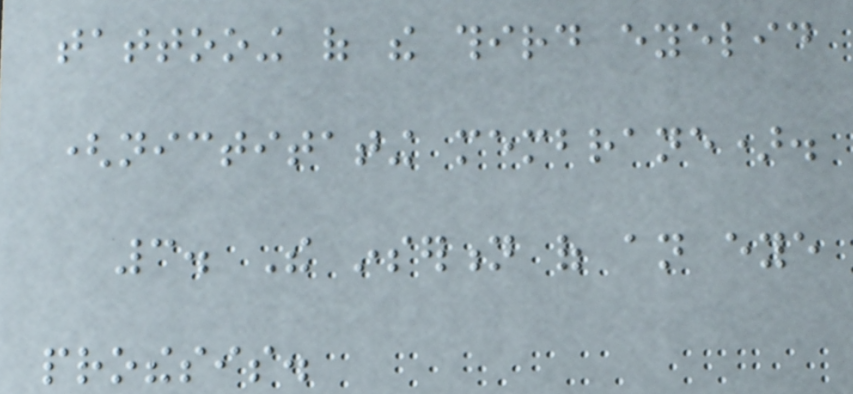tattooing of the third eyelid
(nictitating membrane).
3. The insertion of an eye
prothesis.
